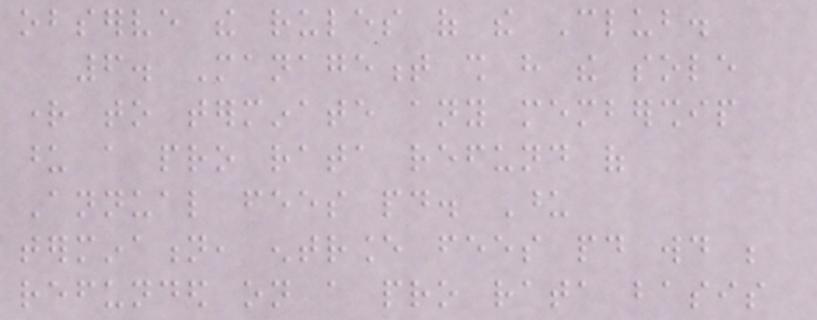observe the rules of the Club.
6. Management shall have the sole
right to terminate any membership
upon a pro rata refund of
Annual fees paid. Upon
termination, entrance fees paid would be
refunded on a pro rata basis
